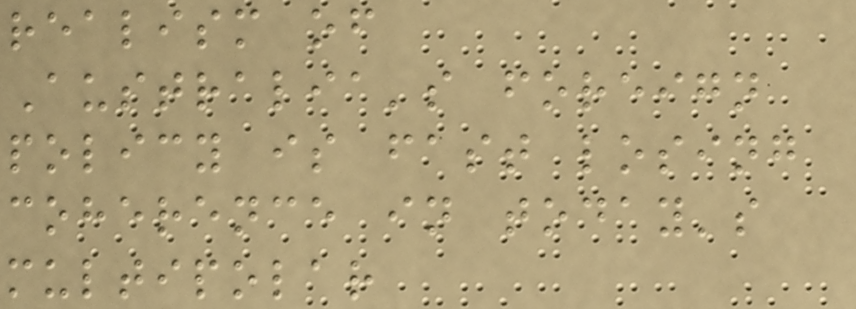realism of
Australia's foreign
policy is fast losing
coherence in today's
multipolar
